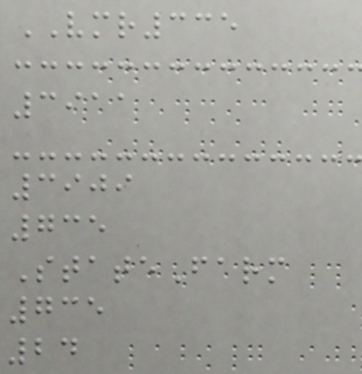VMR335
3911
3909
735
StateFarm
735
24
